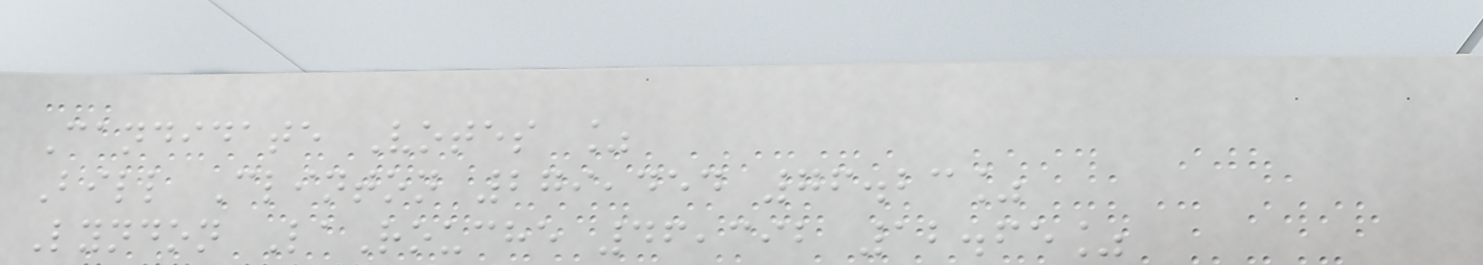Candidate Votes %
Bill Clinton 279,454 76.23%
Lyndon LaRouche 46,392 12.65%
